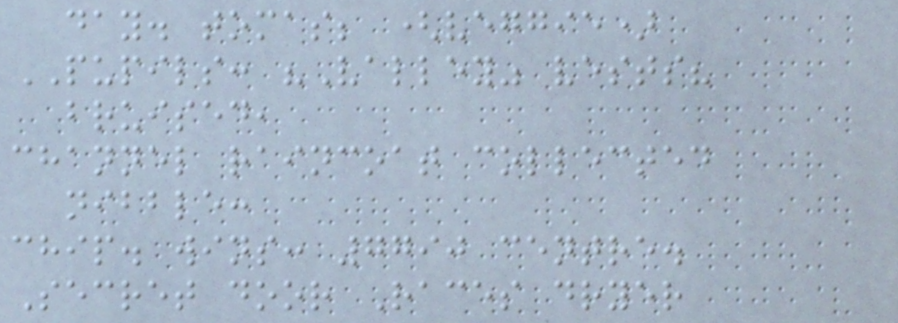day. tomas; (veggie)
PUPILS: "Valley" vests?
bruised,
channel raincoat collected
nibble:
chip. wins: 7790 centre.
Secret door Races dryer
